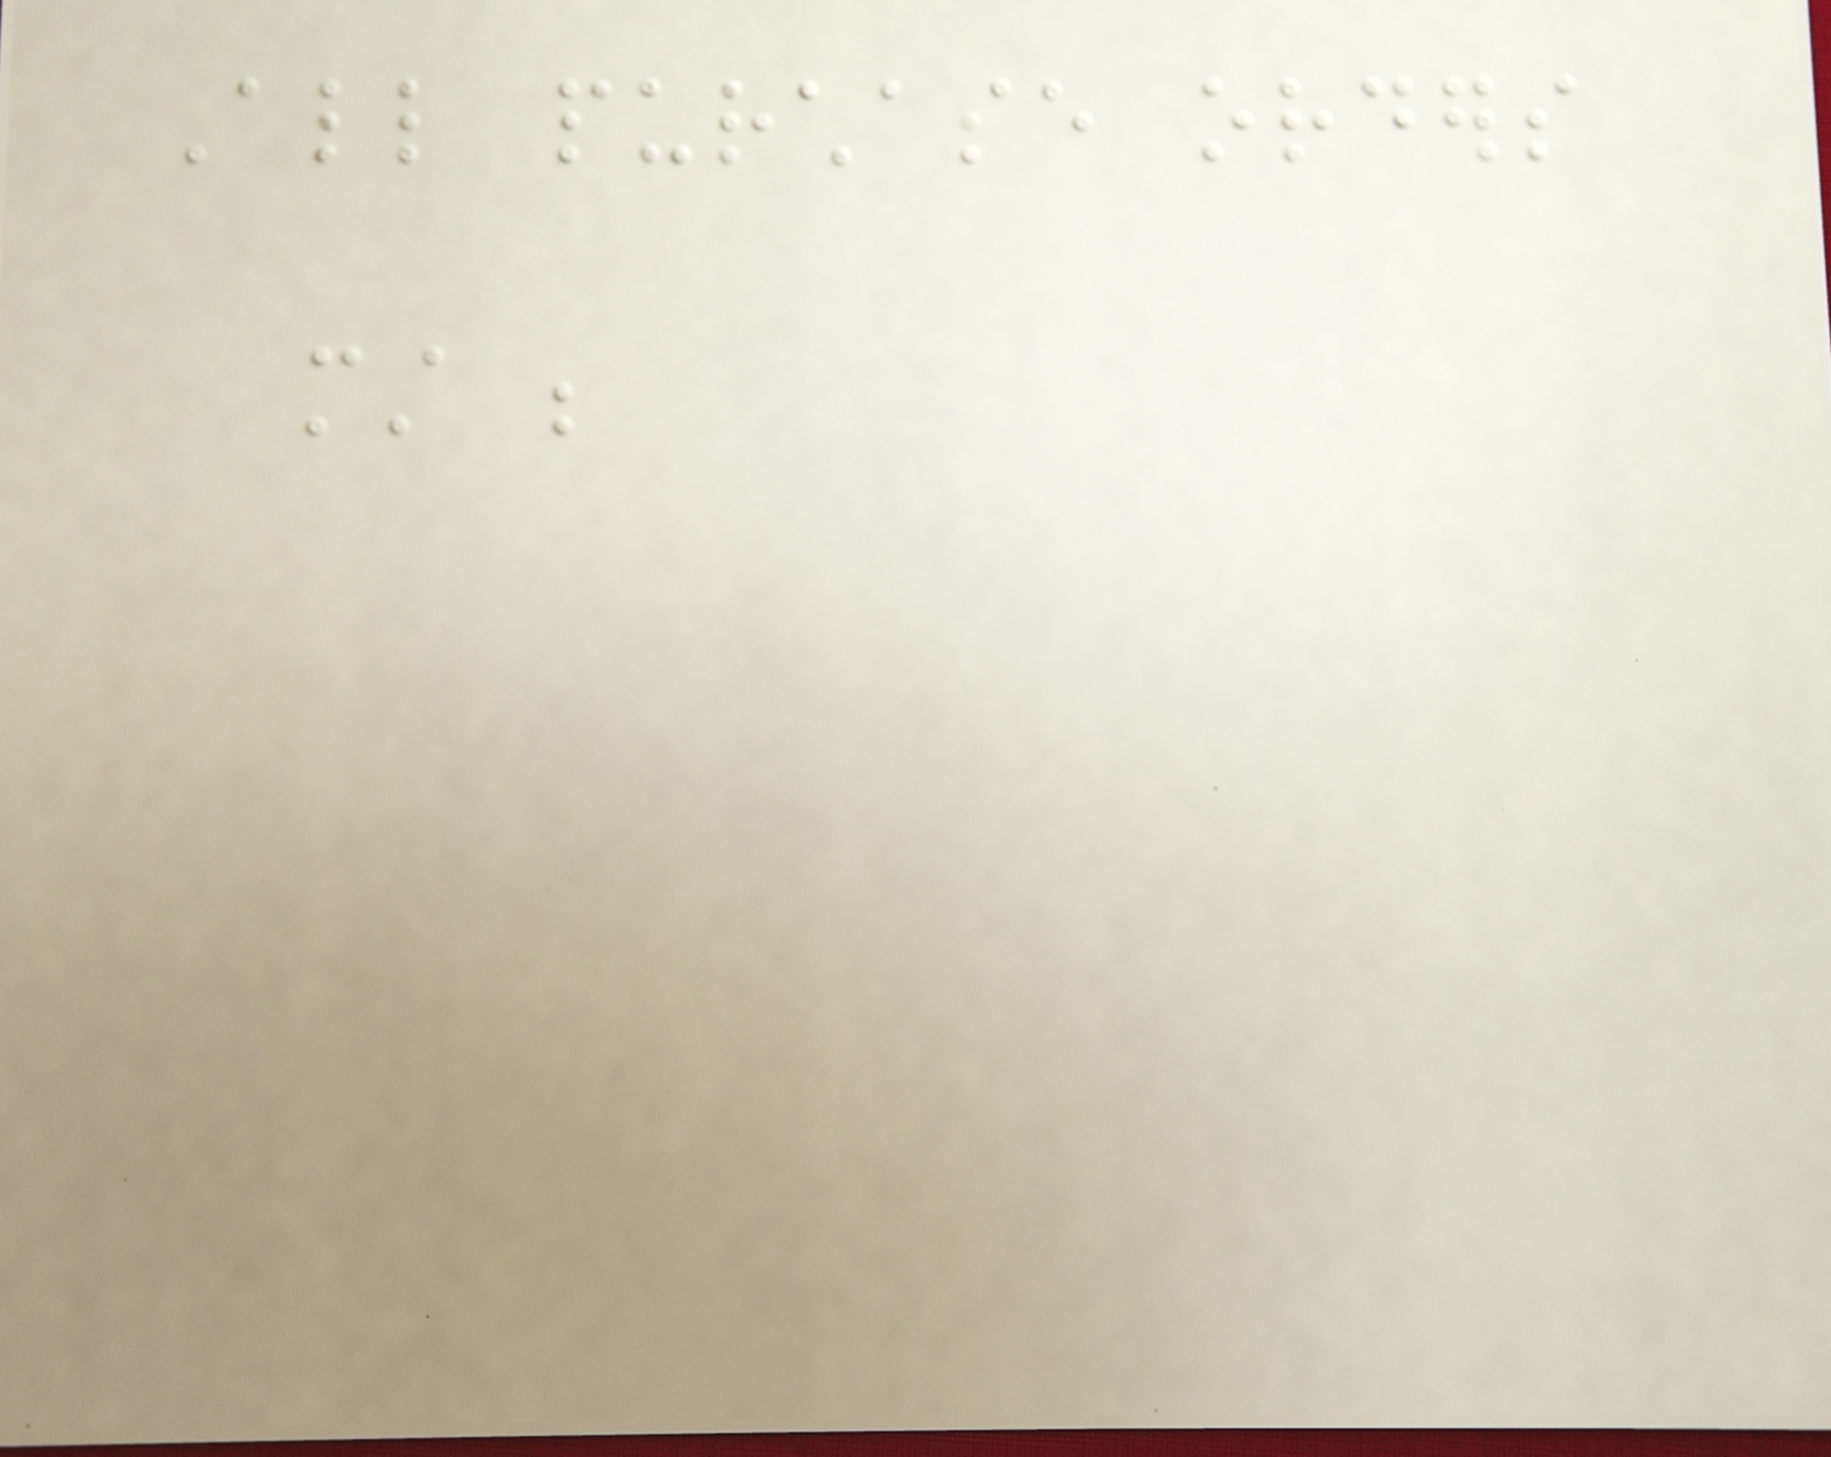All purchase orders
must be
